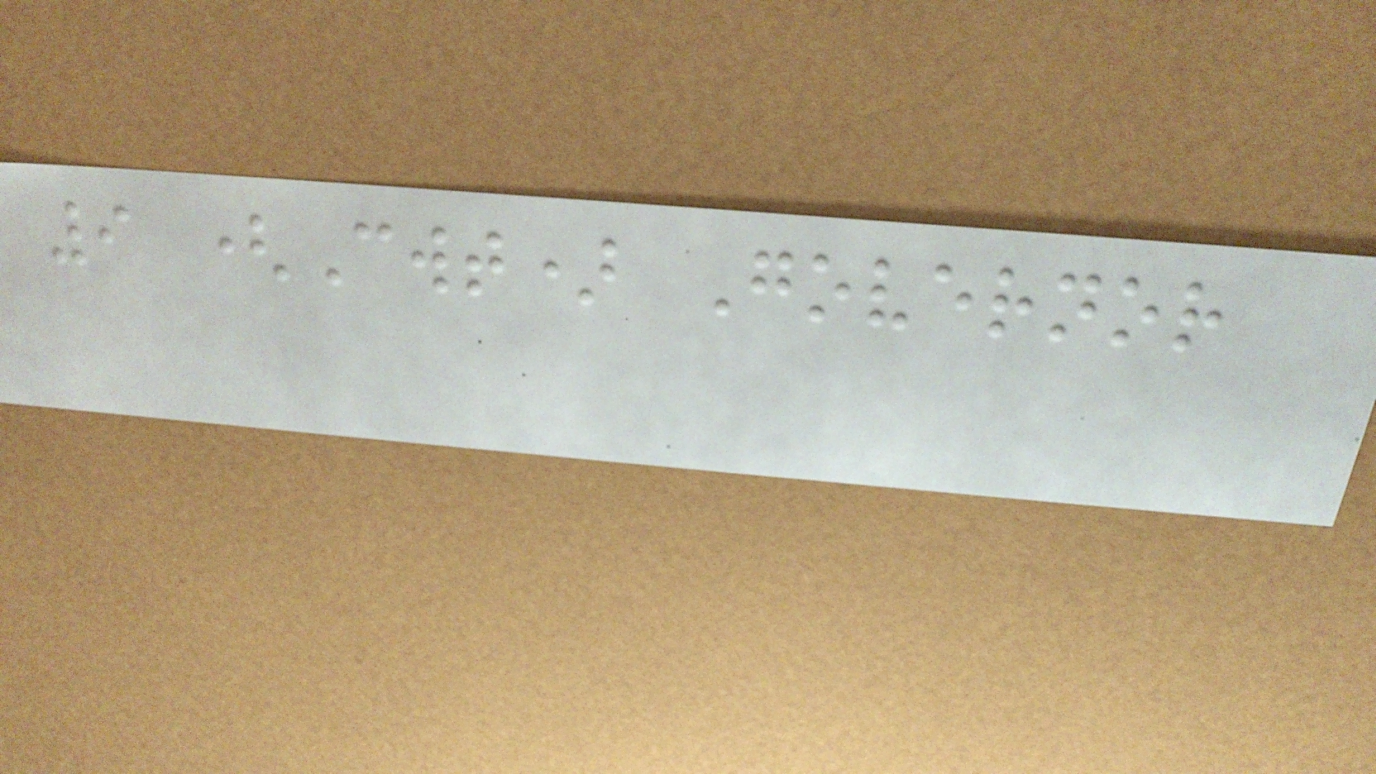9 (Cwt) Governor
